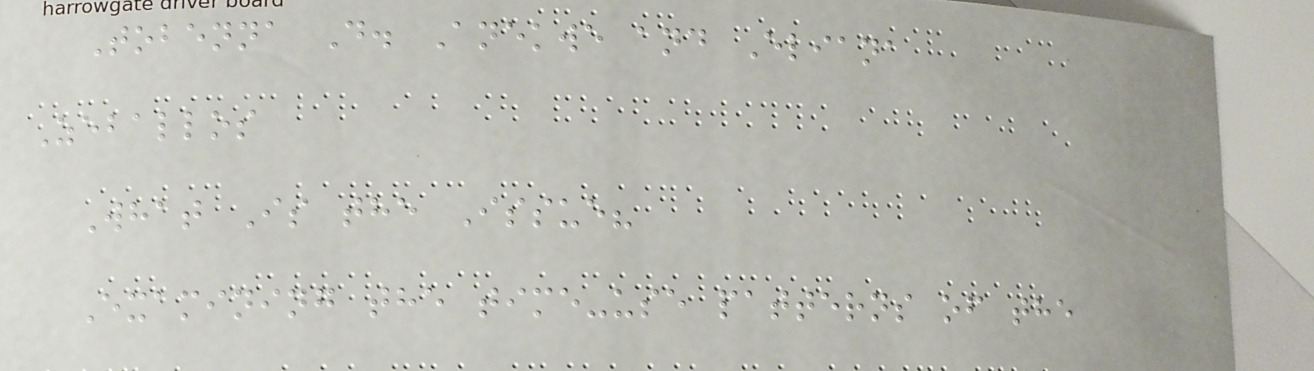Tobenna D. Anekwe and Eliana
Zeballos
What Is the Issue?
Examining the time-use patterns of the
